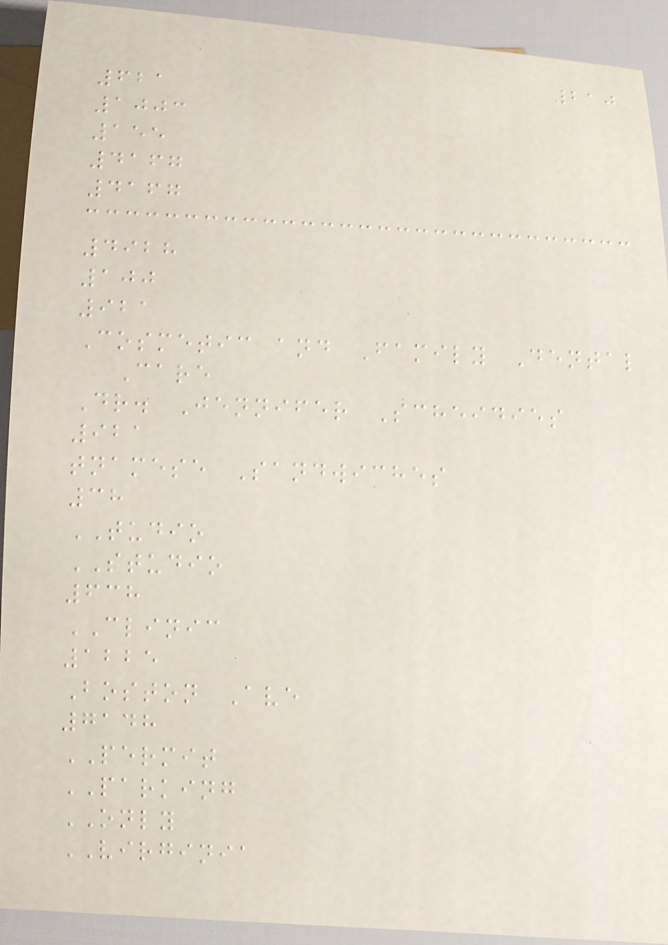210
621
1003
155
4167
4167
4928
100
921
Cosmetic and Family Dental
Care
Dr. Jennifer Scheidies
921
tnamese Sandwiches
38
TUDIO
STUDIO
638
CLINIC
1225
Boston Ave
7148
PERMIT
PARKING
ONLY
VIRGINIA
